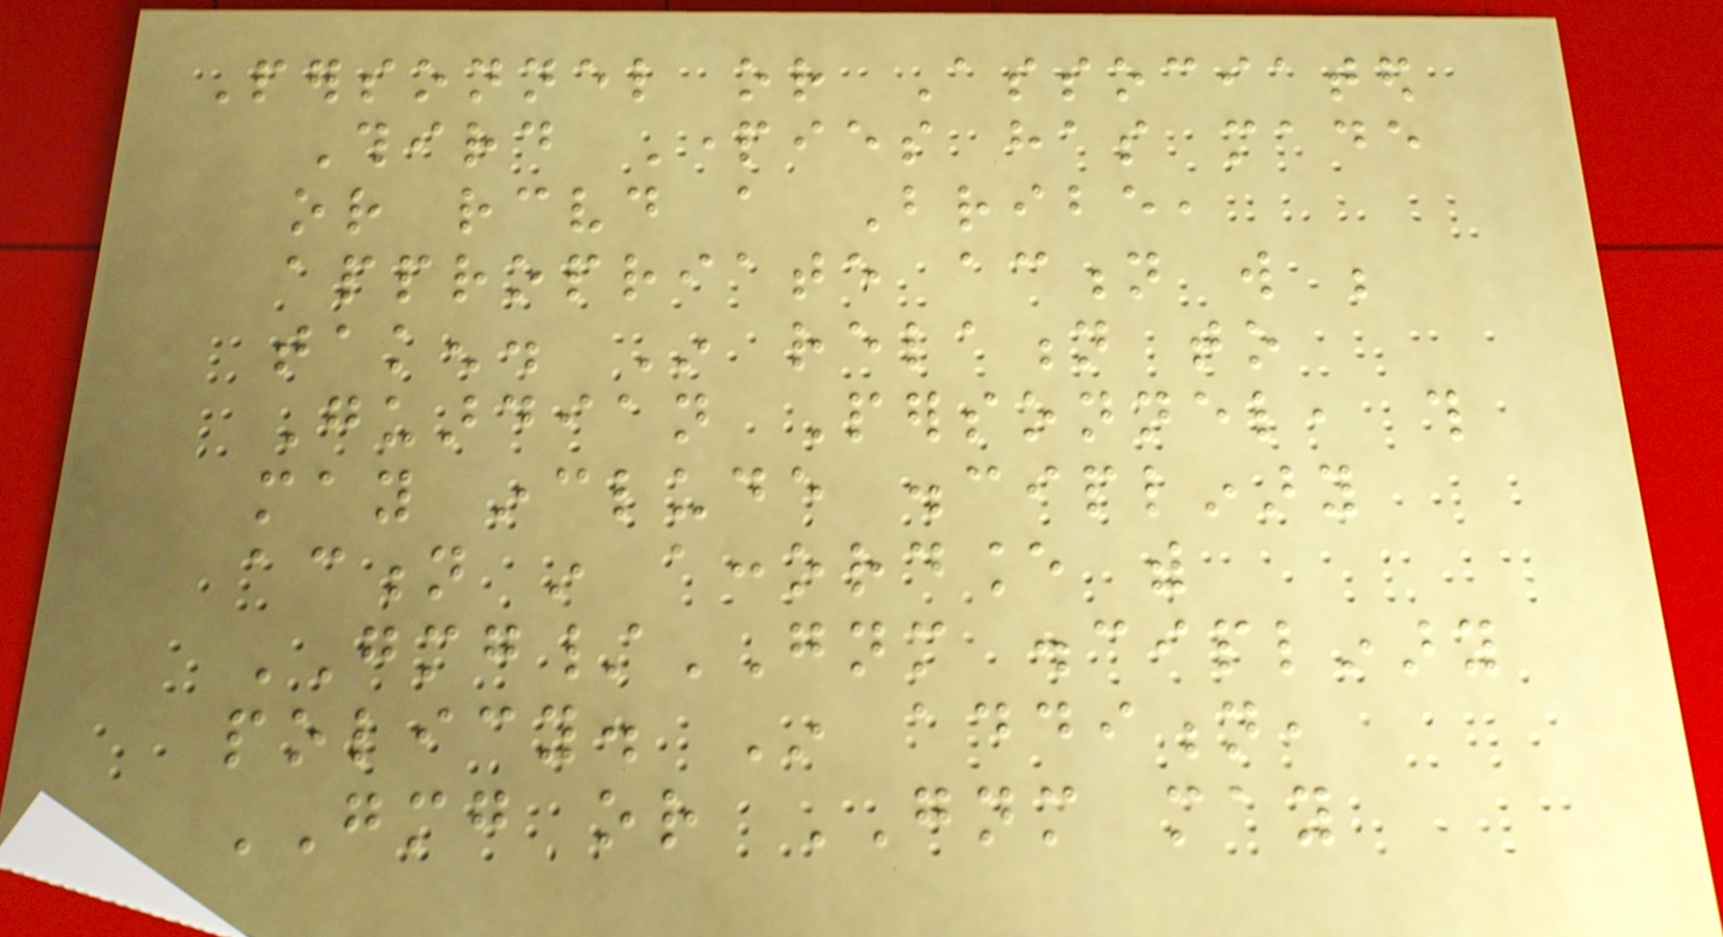Personnel or Associated
Third Parties has made
or received a Bribe,
appropriate action will be
taken. In relation to
Guardian Personnel, this
may include disciplinary
action in accordance with
GMG/GNM disciplinary
policy. In addition,
GMG or GNM may
